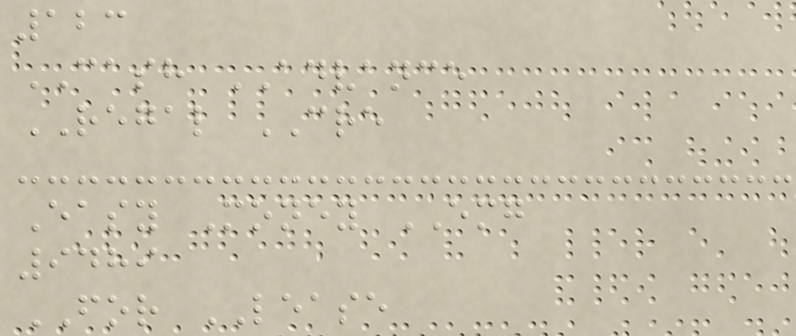123
CASH ADVANCE
REGAL CRE
Easy Money EMG
9489
FOR LEASE
